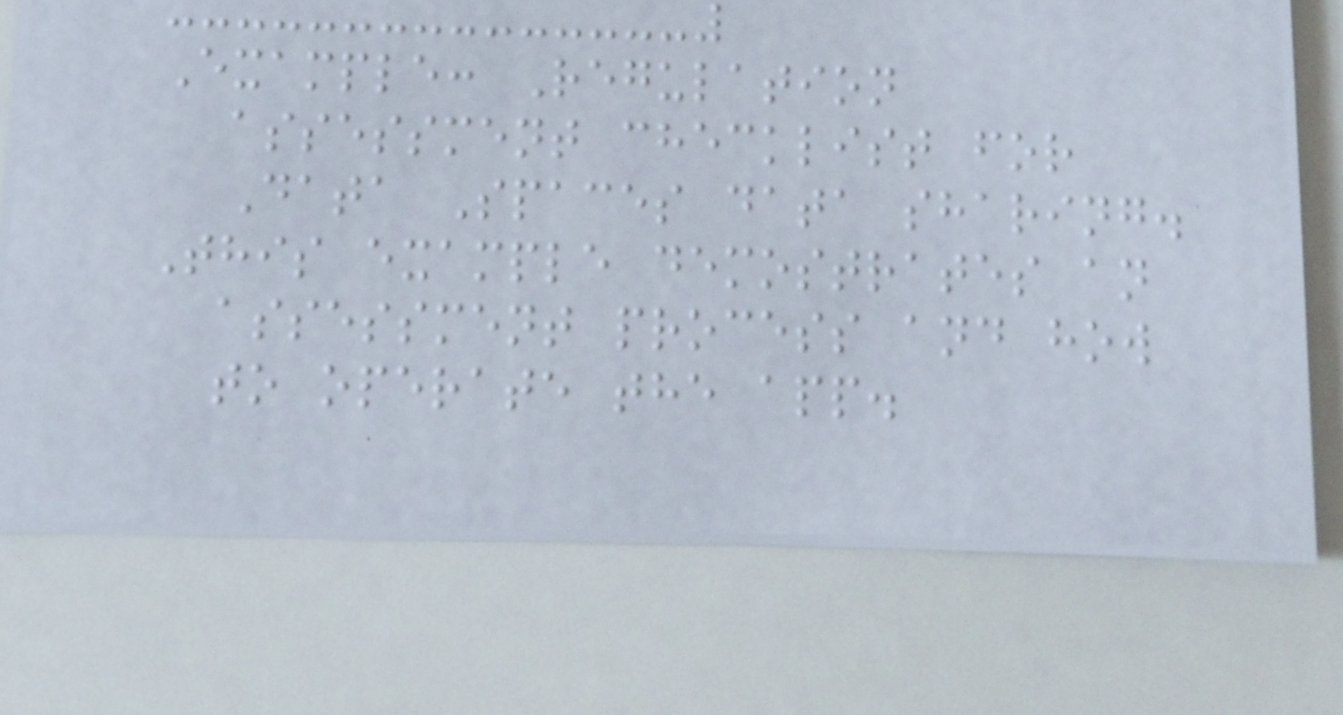Example: Regulation
assessment checklist for
Data Spaces data sharing.
This example demostrates an
assessment process and how
to operate the app.
